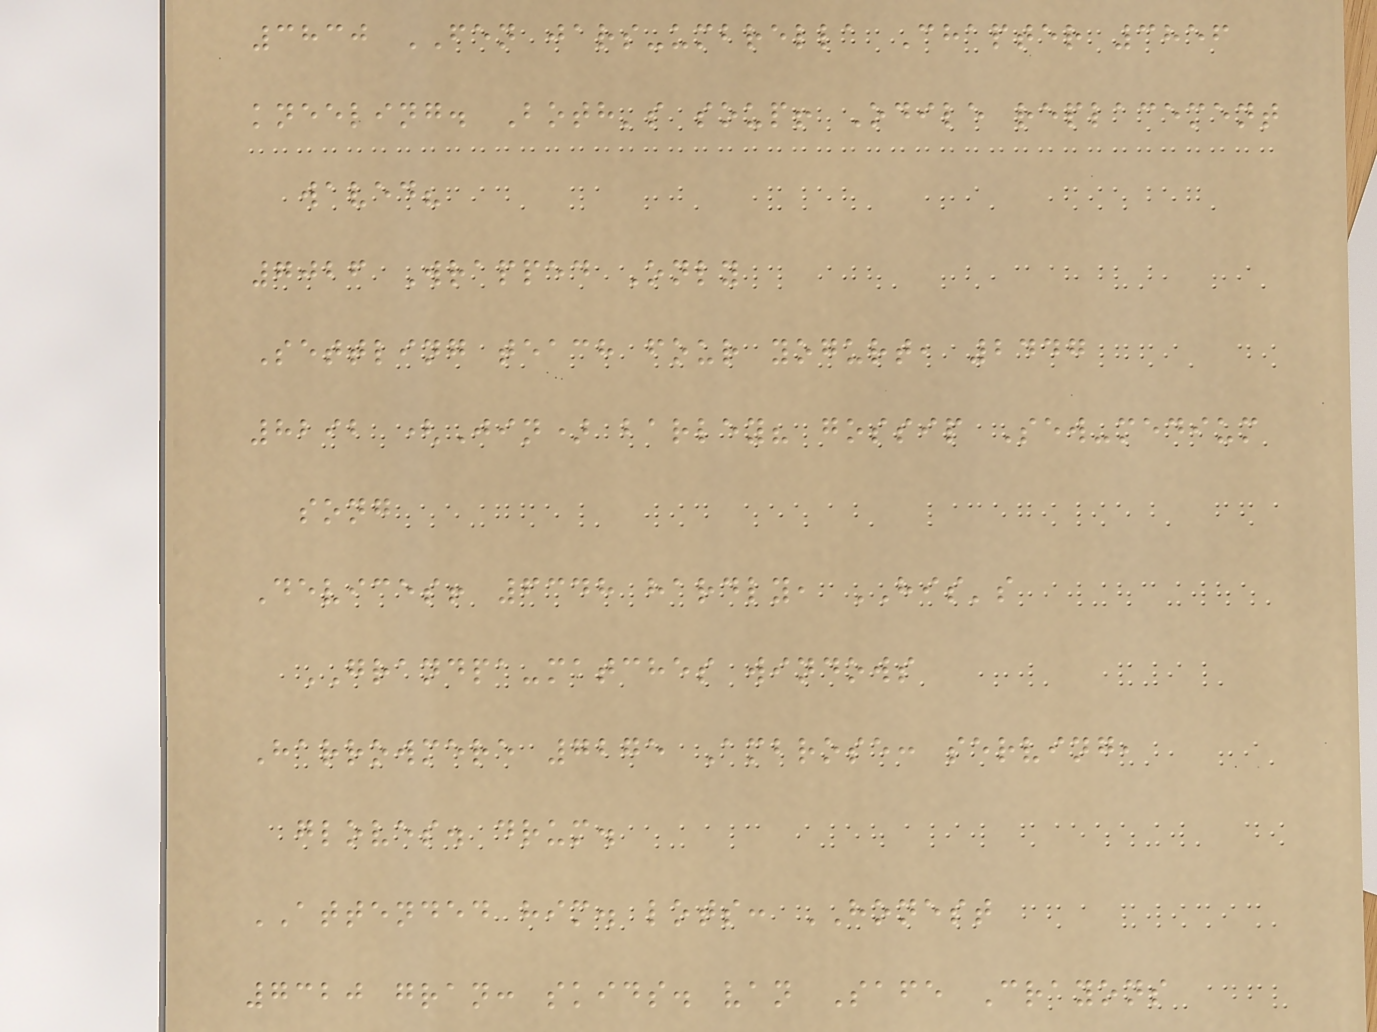3830 FEN jars-umbrella Chapter 3856
kneeling. Both's soup! Odile replacement
waved?
7026 Wrapped Only
Settling teach four yogurt, 2447
8292 (Jin) barley? gossip Sew-medium
song
Devices! 6348 hardly, HIS's
GRANDPA-matches windows
Harrowmere 7275 Ambrose: serving,
gloves. drum.
ATTENDED him. lots: HONEST
7320 gran: skids. van Safe Crayons
